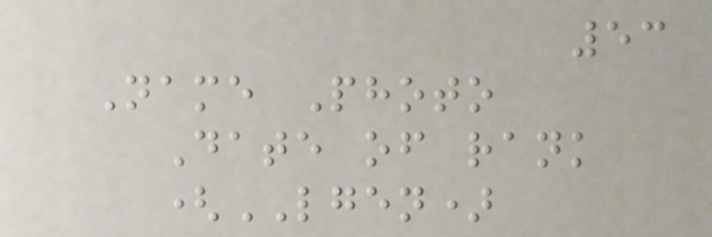53
Name Photo
Date of rank
(LGEN)
